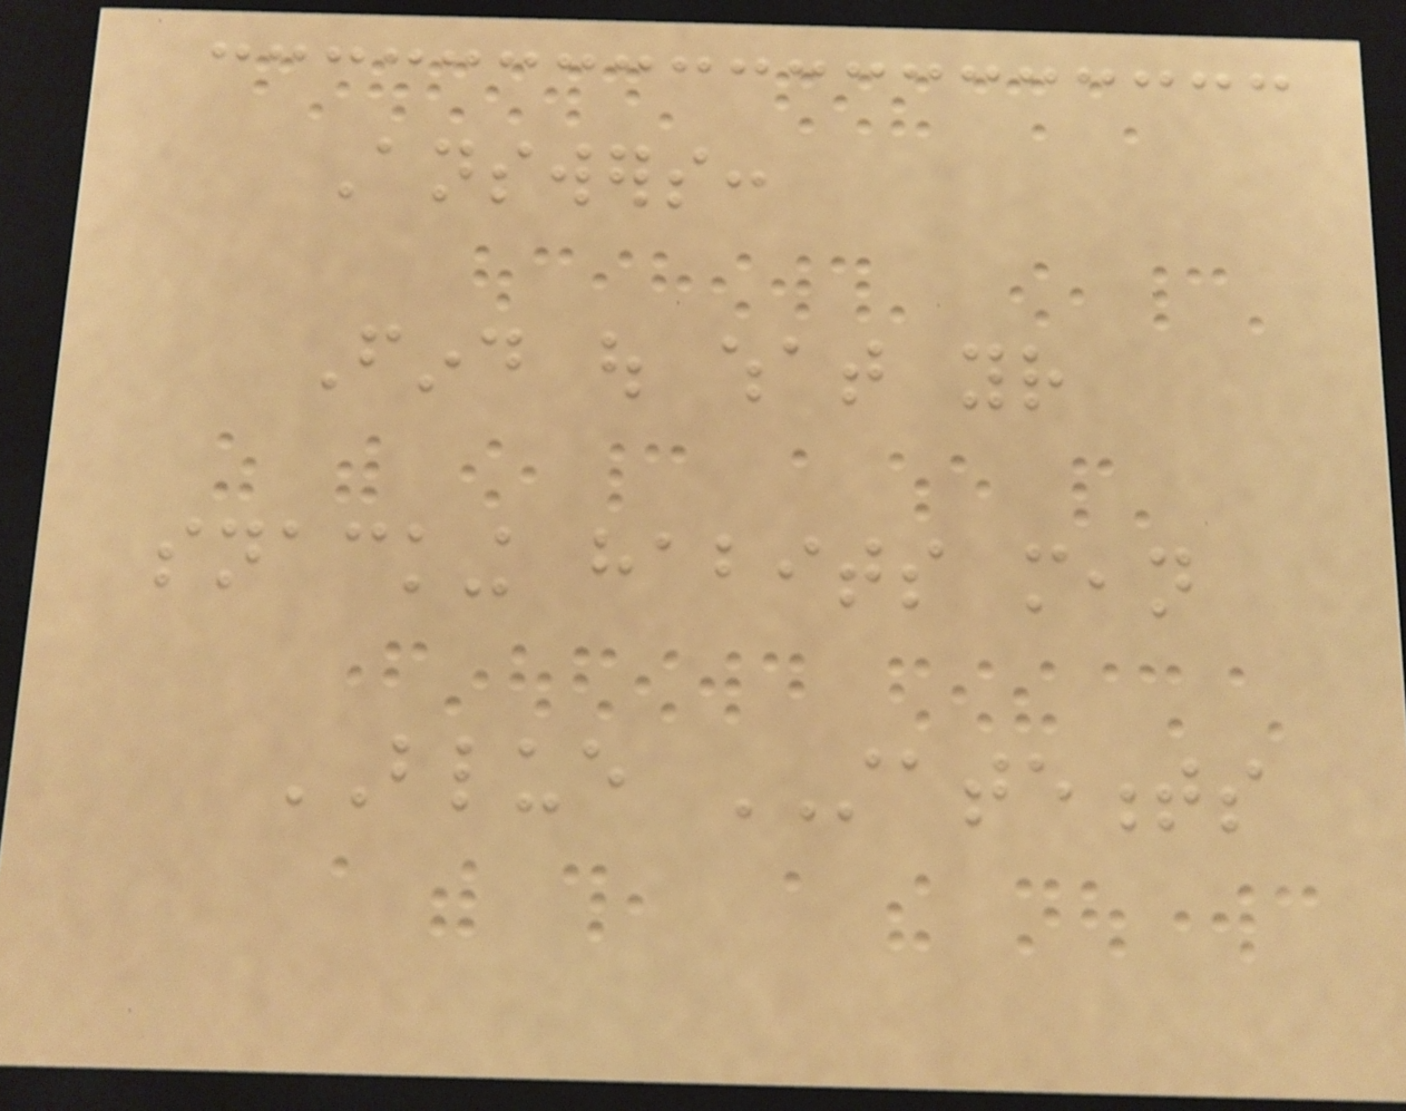Answers:
Find out what your
snacking habits mean
BLUE STATEMENTS
